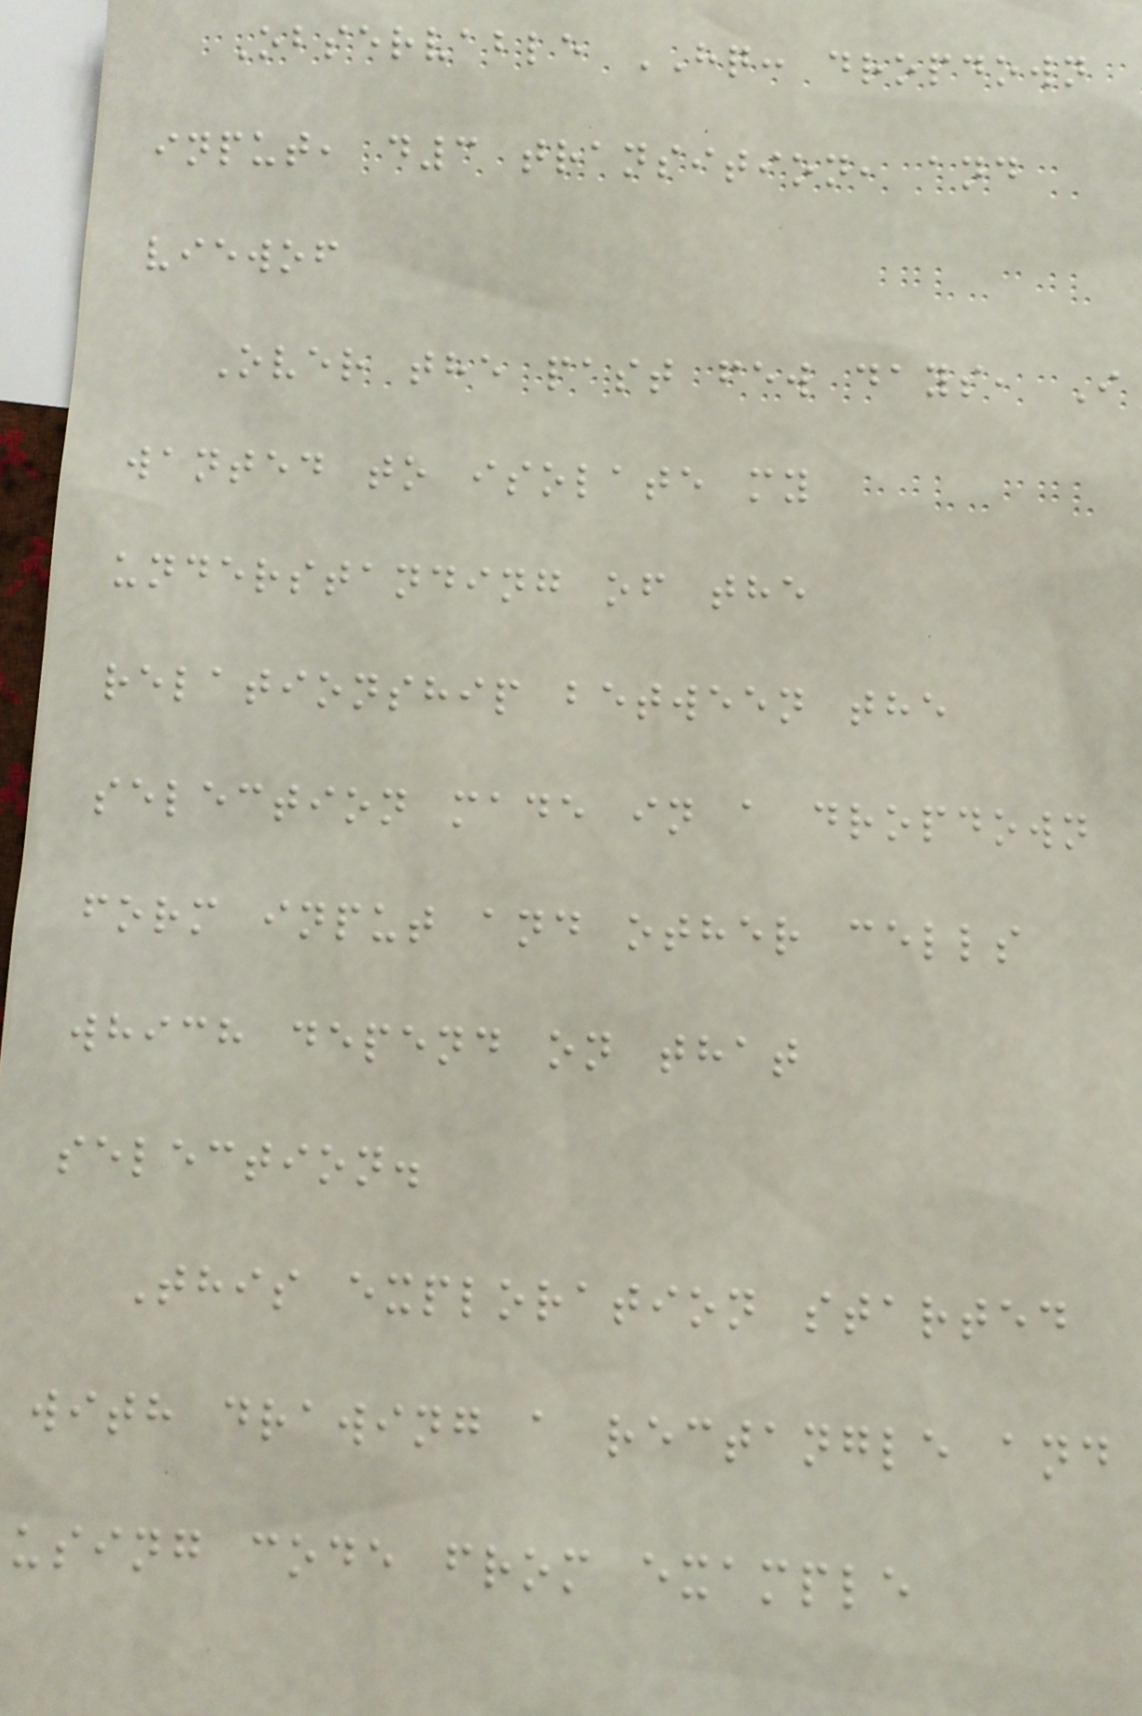Observable HQ: dropdown
input, d3 transition, and
viewof
Over the past few days, I
wanted to isolate my
understanding of the
relationship between the
selection made in a dropdown
form input and other cells
which depend on that
selection.
This exploration started
with drawing a rectangle and
using code from example
